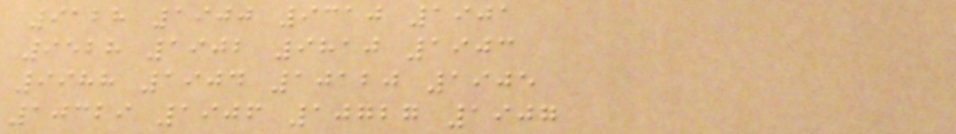9128 1900 9310 1901
9528 1902 9810 1903
9988 1904 10120 1905
10329 1906 10727 1907
